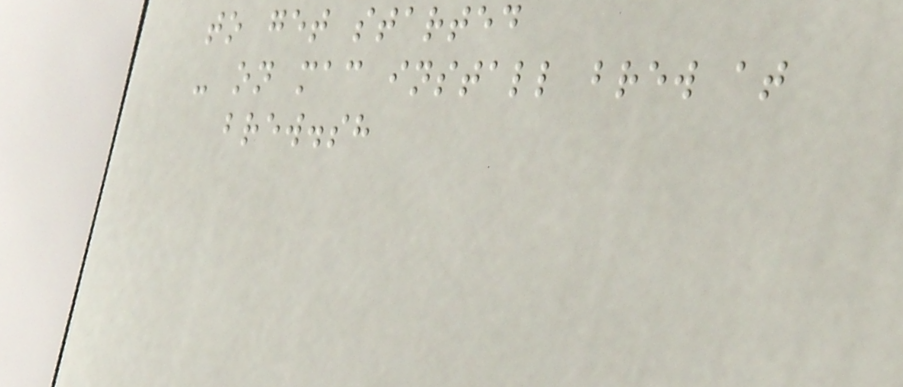to get started
- on mac install brew at
brew.sh
